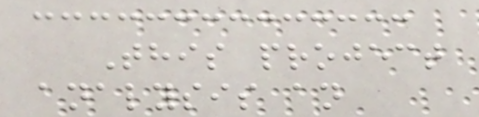This project
analysis an
